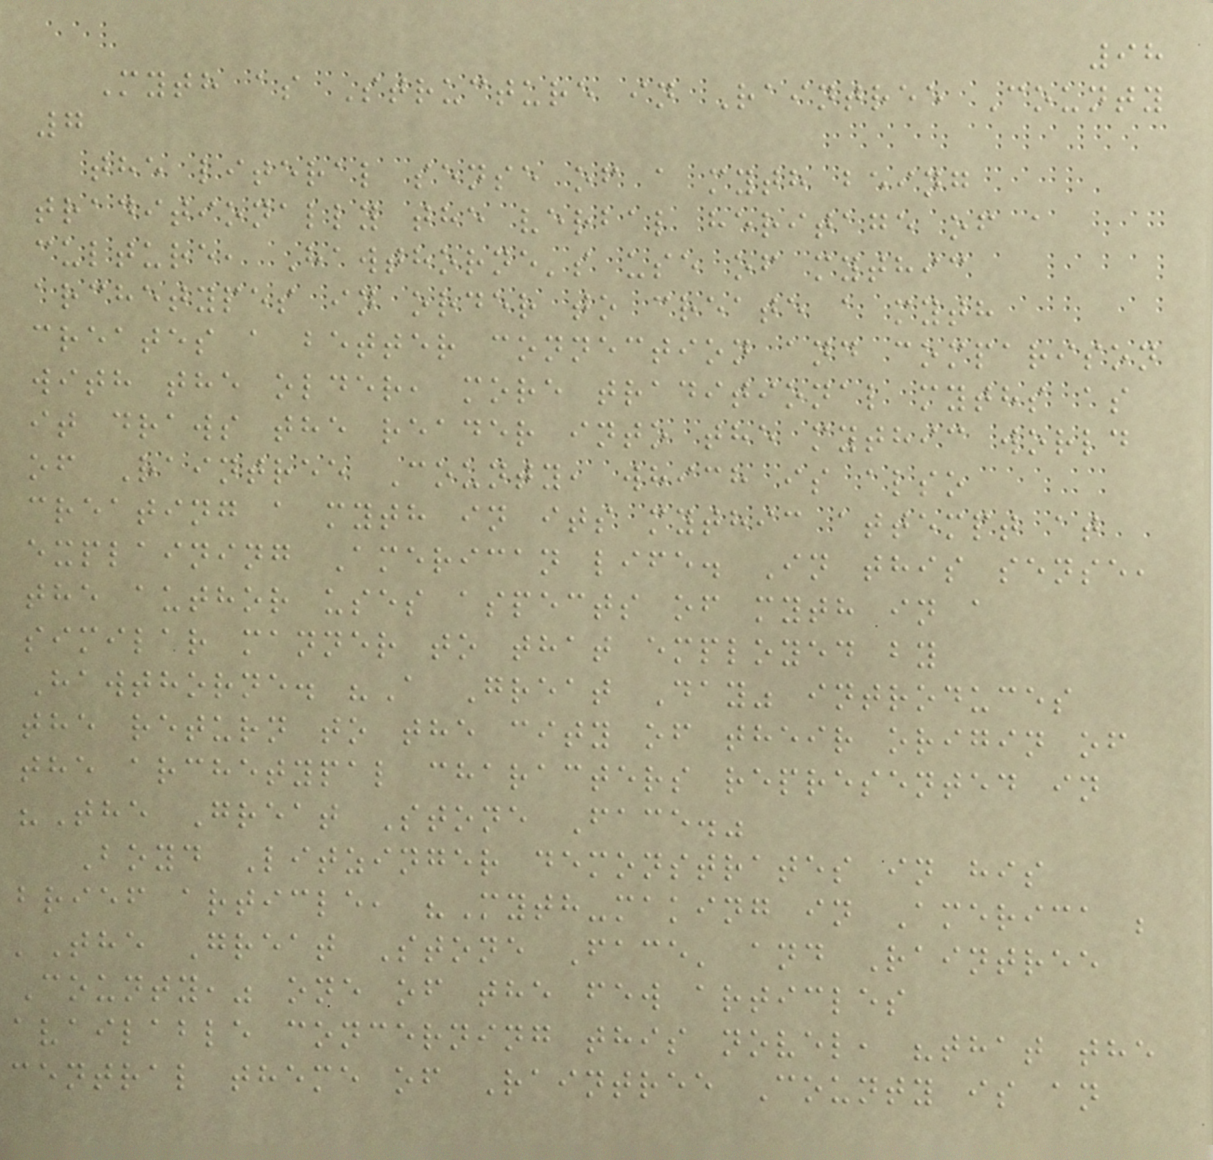98
Myth as Structure in Raintree County
7
the literal sense of a myth being
traditionally the verbal heritage of a
culture, Hawthorne's use of mythic
archetypes in order to create a myth
creates a better connection and comparison
with the older, more traditional myths as
it draws the reader into the mythic world
of Raintree County, which is also
creating a myth in its mythic attempt at
explaining American life. In this sense,
the author uses aspects of myth in a
similar manner to that employed by
Hawthorne. "A Great Day" introduces
the return to the city of their origin of
the archetypal characters represented in
"The Great Stone Face."
Boyd Litzinger demonstrates in his
brief article, "Myth-making in America ;
'The Great Stone Face' and Raintree
County," one of the few articles
available concerning this novel, "that the
central theme of Raintree County is an
